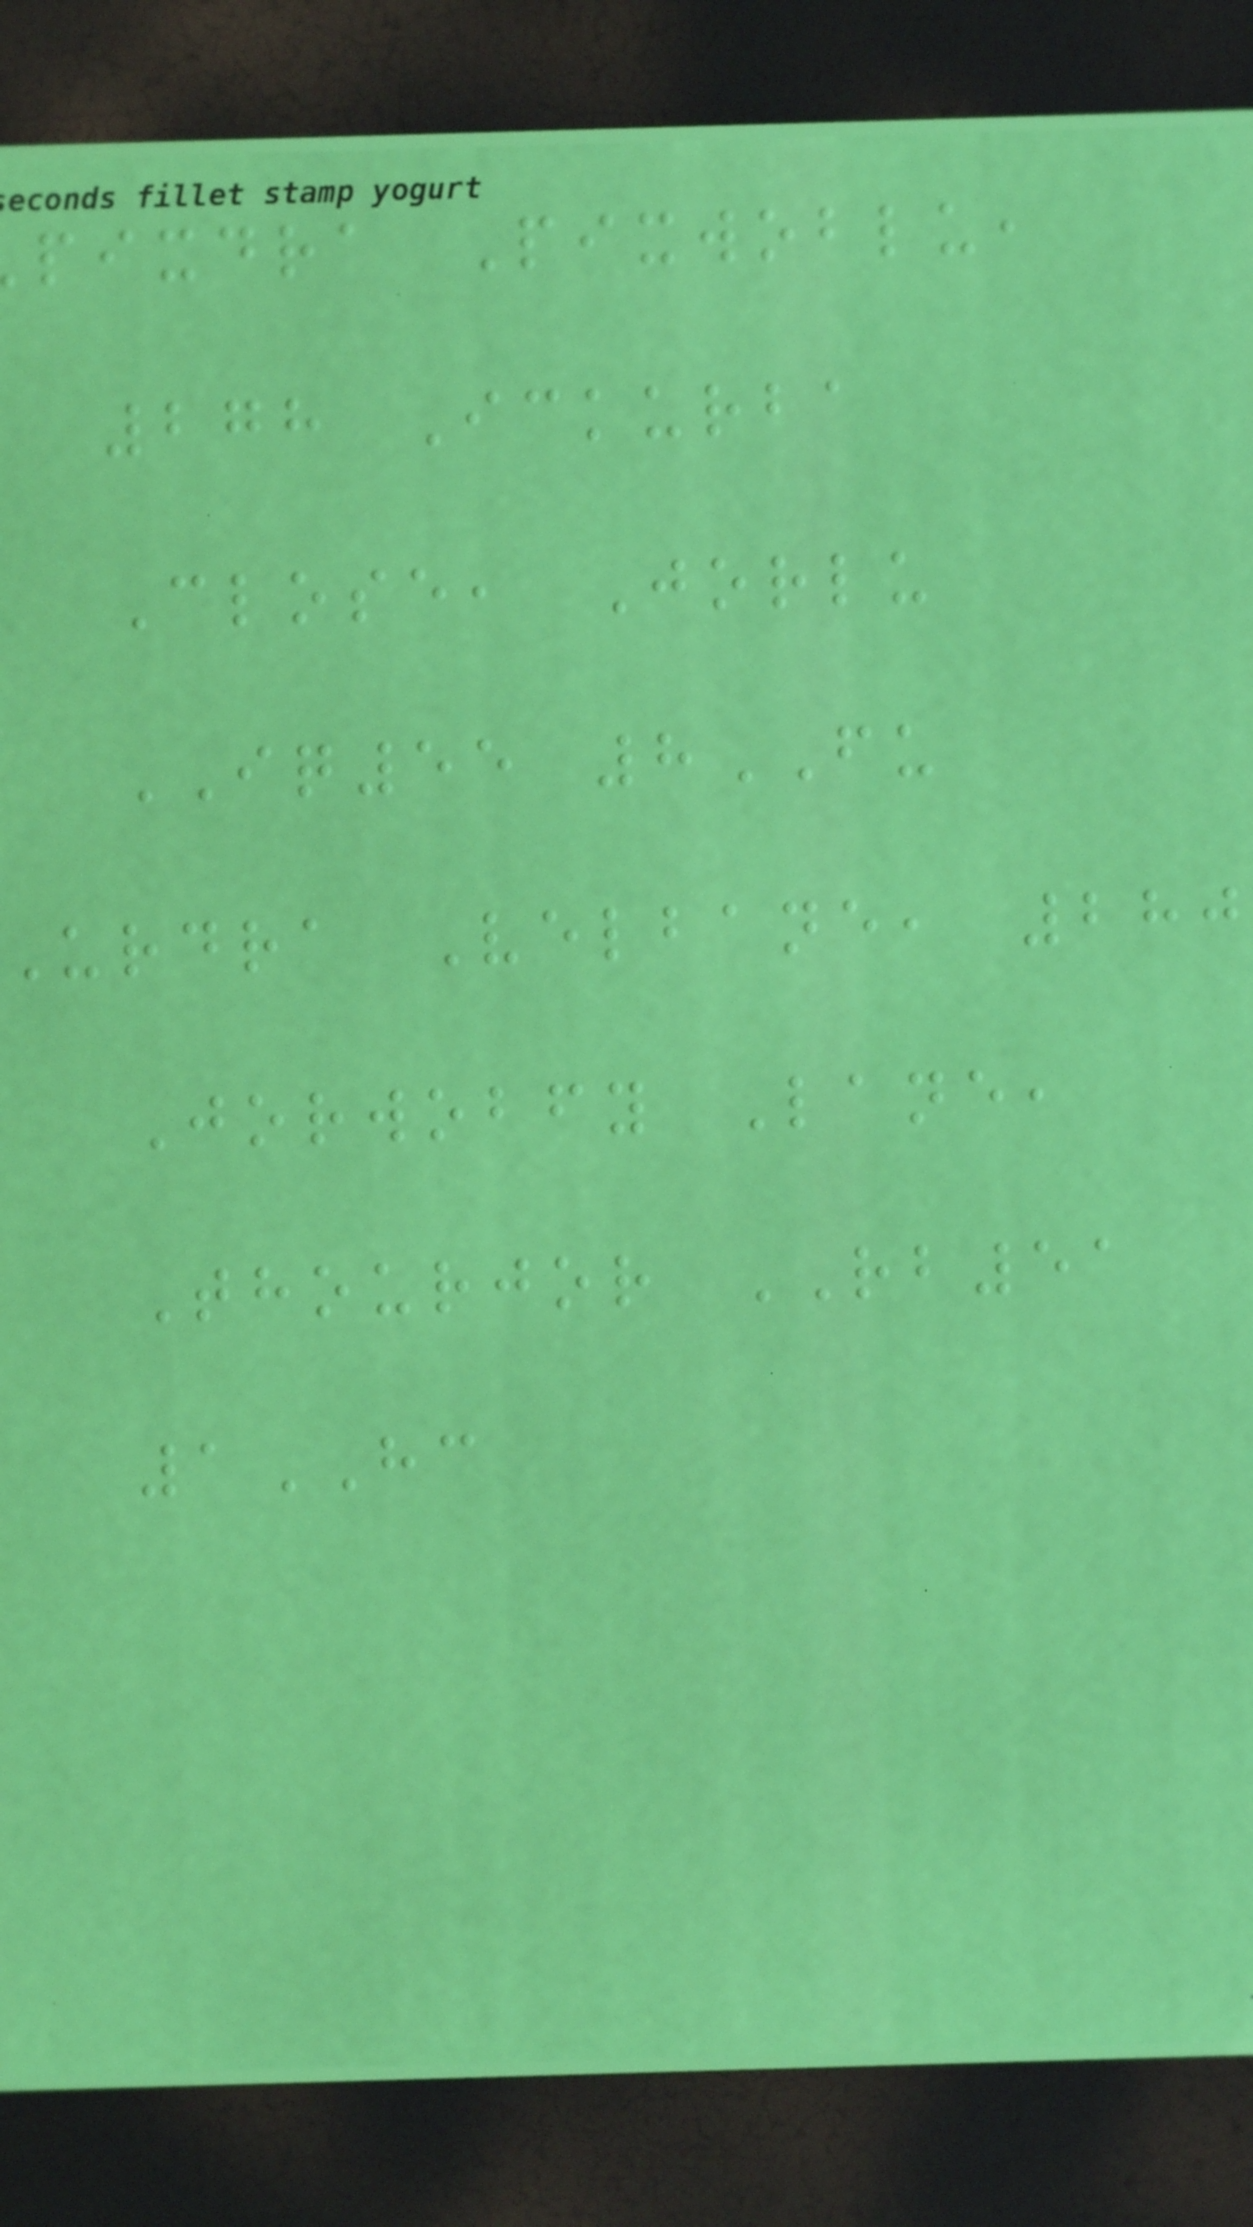pixdra Pixwoblu,
278 Ickurba
Close, Jorlu
IQ55 8FU
Urdra Velbane, 280
Jorwobfy Lane,
Thourjor RB51
1HC
